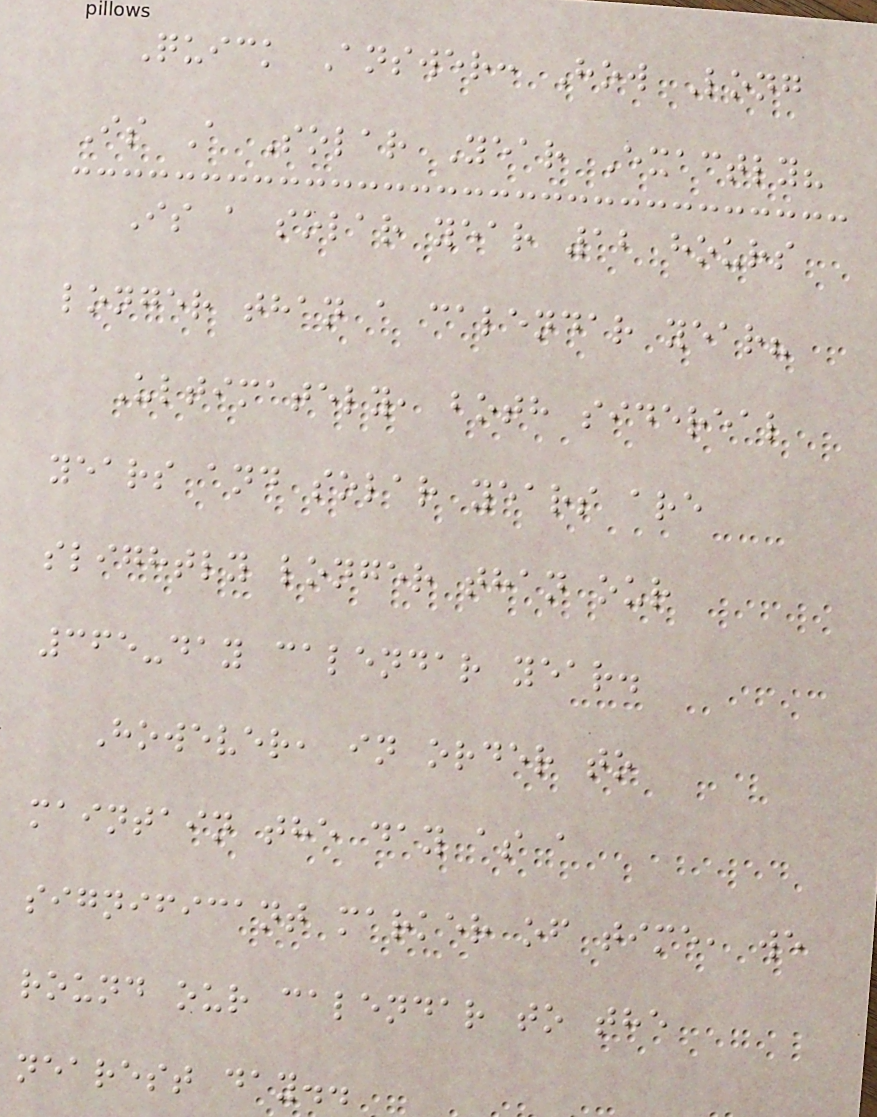Quick Answer: How Long
Is A Solar Year Exactly?
Is a solar year 12 hours
longer than a calendar year?
Ultimately, both sidereal
years and solar years are
slightly longer than our
365-day calendar year.
However, in order to
maintain the day as a
significant marker of time, we
round our calendar to the
nearest day..
